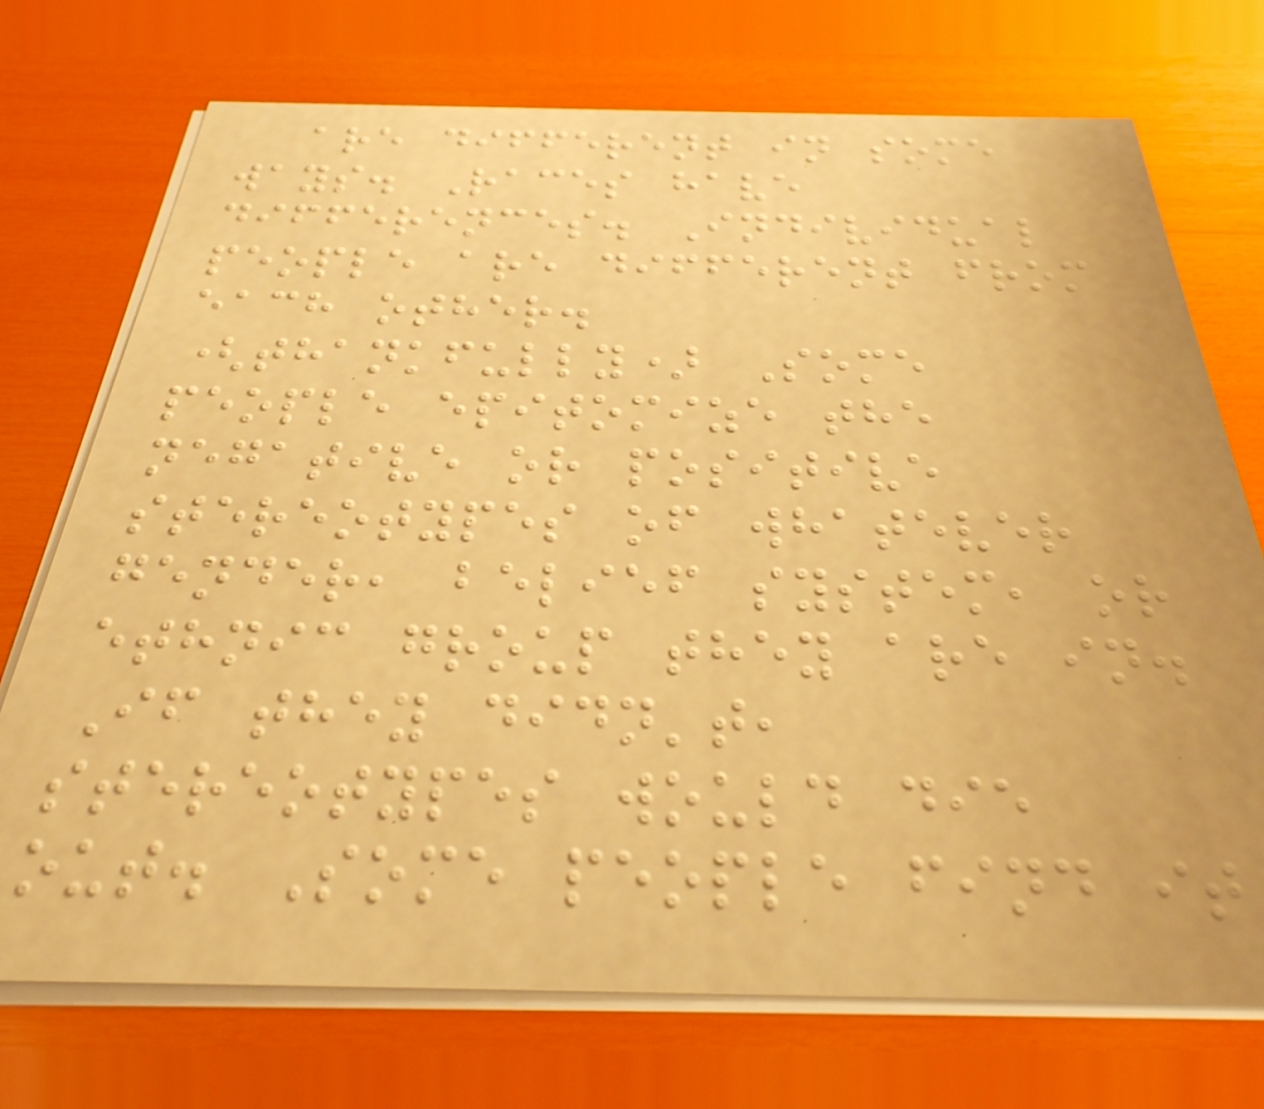are different in some
ways. Races have
differences. Individual
people are different from
each other.
(thankfully) Some
people epitomize the
negative or positive
stereotypes of whatever
gender, belief system, or
ethnic group they are in.
If they didn't,
stereotypes would die
out. Some people find it
